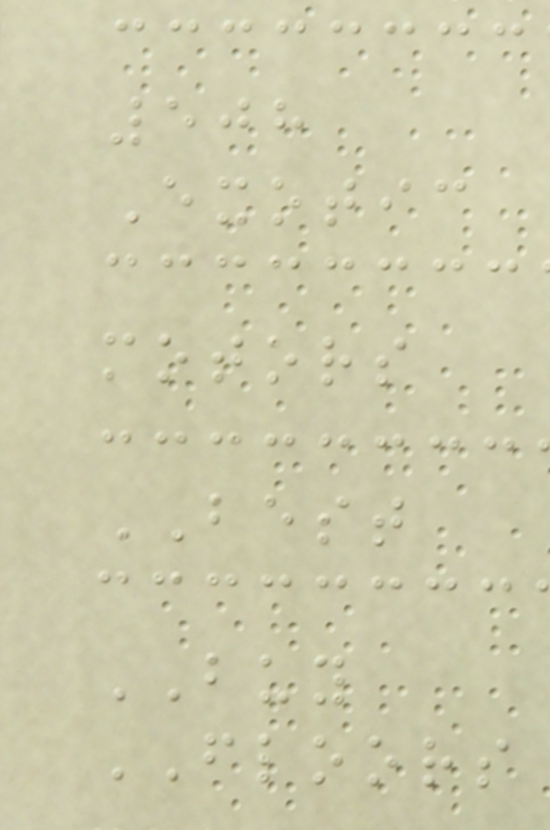508
Exotic
motors
BEST
BUY
FLOORS
